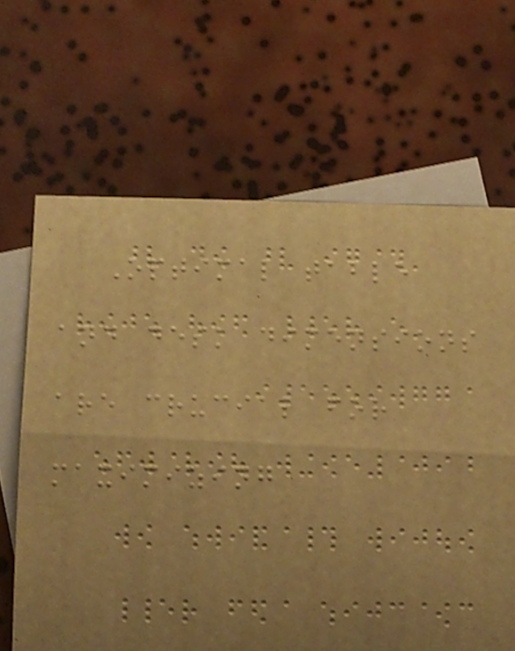Optimal table
and desk dimensions
are crucial for
maximizing
